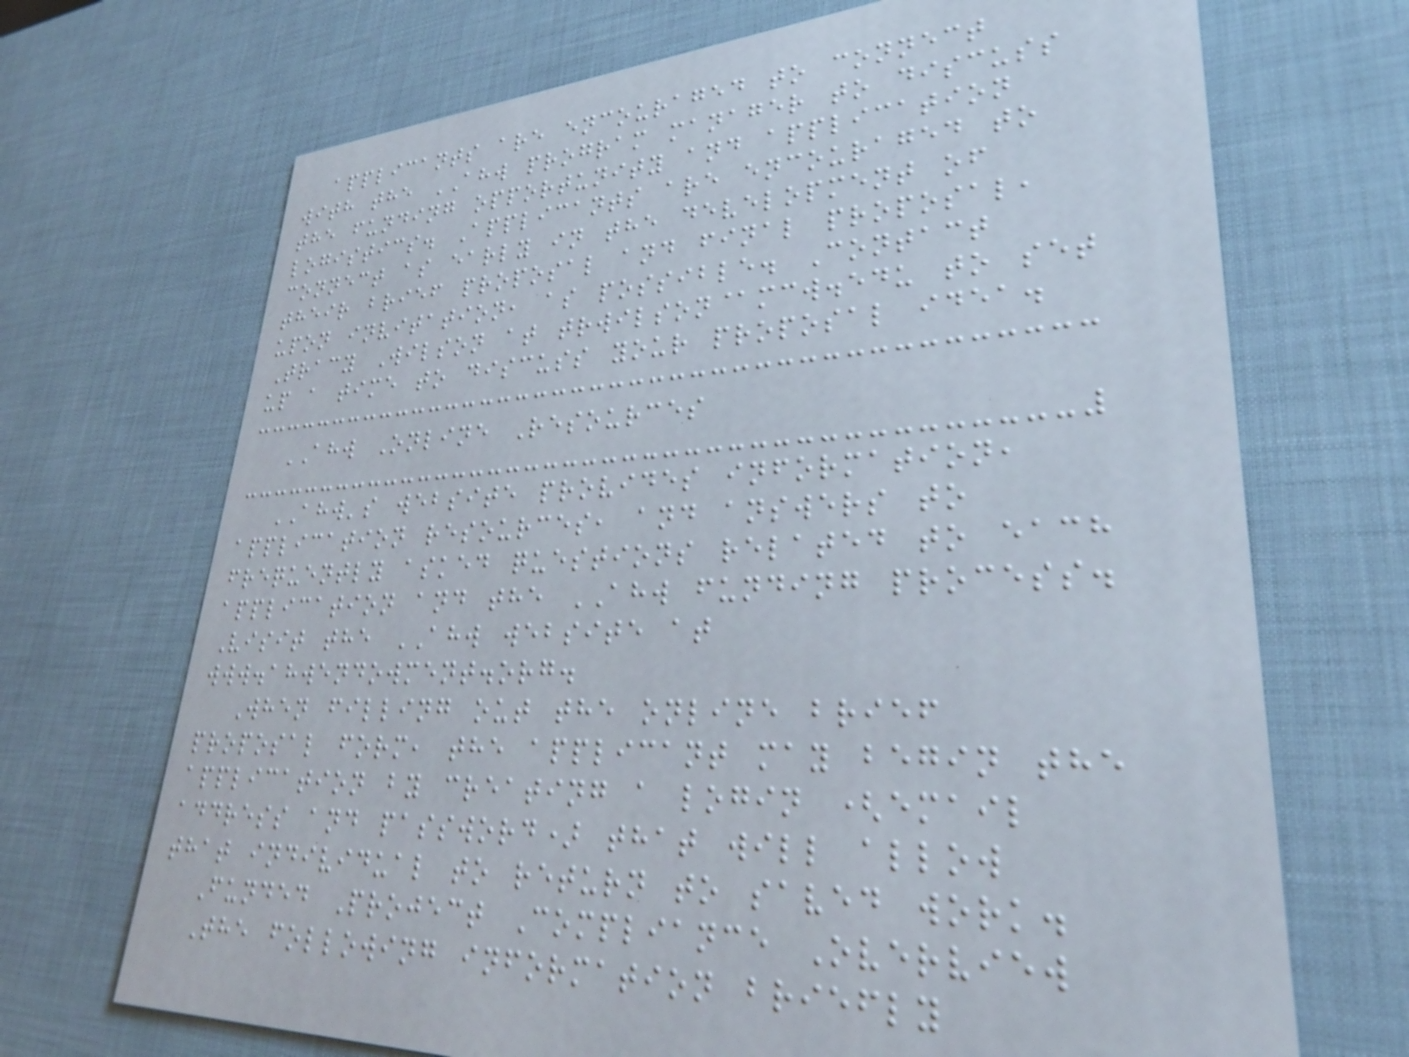applicants are encouraged to connect
with the AHW program manager to discuss
the funding opportunity and application
logistics. Applicants are encouraged to
connect as early in the development of
their brief proposal and final proposal,
upon invitation, as possible. Contact
Tracy Wilson at trwilson@mcw.edu to set
up a time to discuss your proposal idea.
AHW Online Resources
AHW's website provides information,
application resources, and answers to
frequently asked questions related to each
application and the AHW funding process.
Visit the AHW website at
www.ahwendowment.org.
When filling out the online brief
proposal form, the applicant may begin the
application by creating a login (email
address and password) that will allow
that individual to return to saved work.
Funded Project Compliance Overview
The following information briefly
